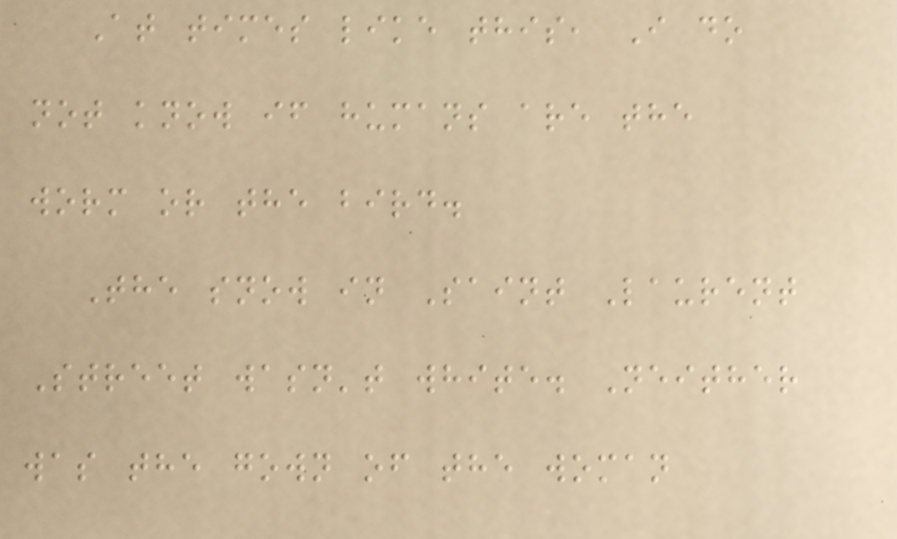At times like this, I do
not know if humans are the
worm or the bird.
The snow in Saint Laurent
Street wasn't white. Neither
was the gown of the woman
